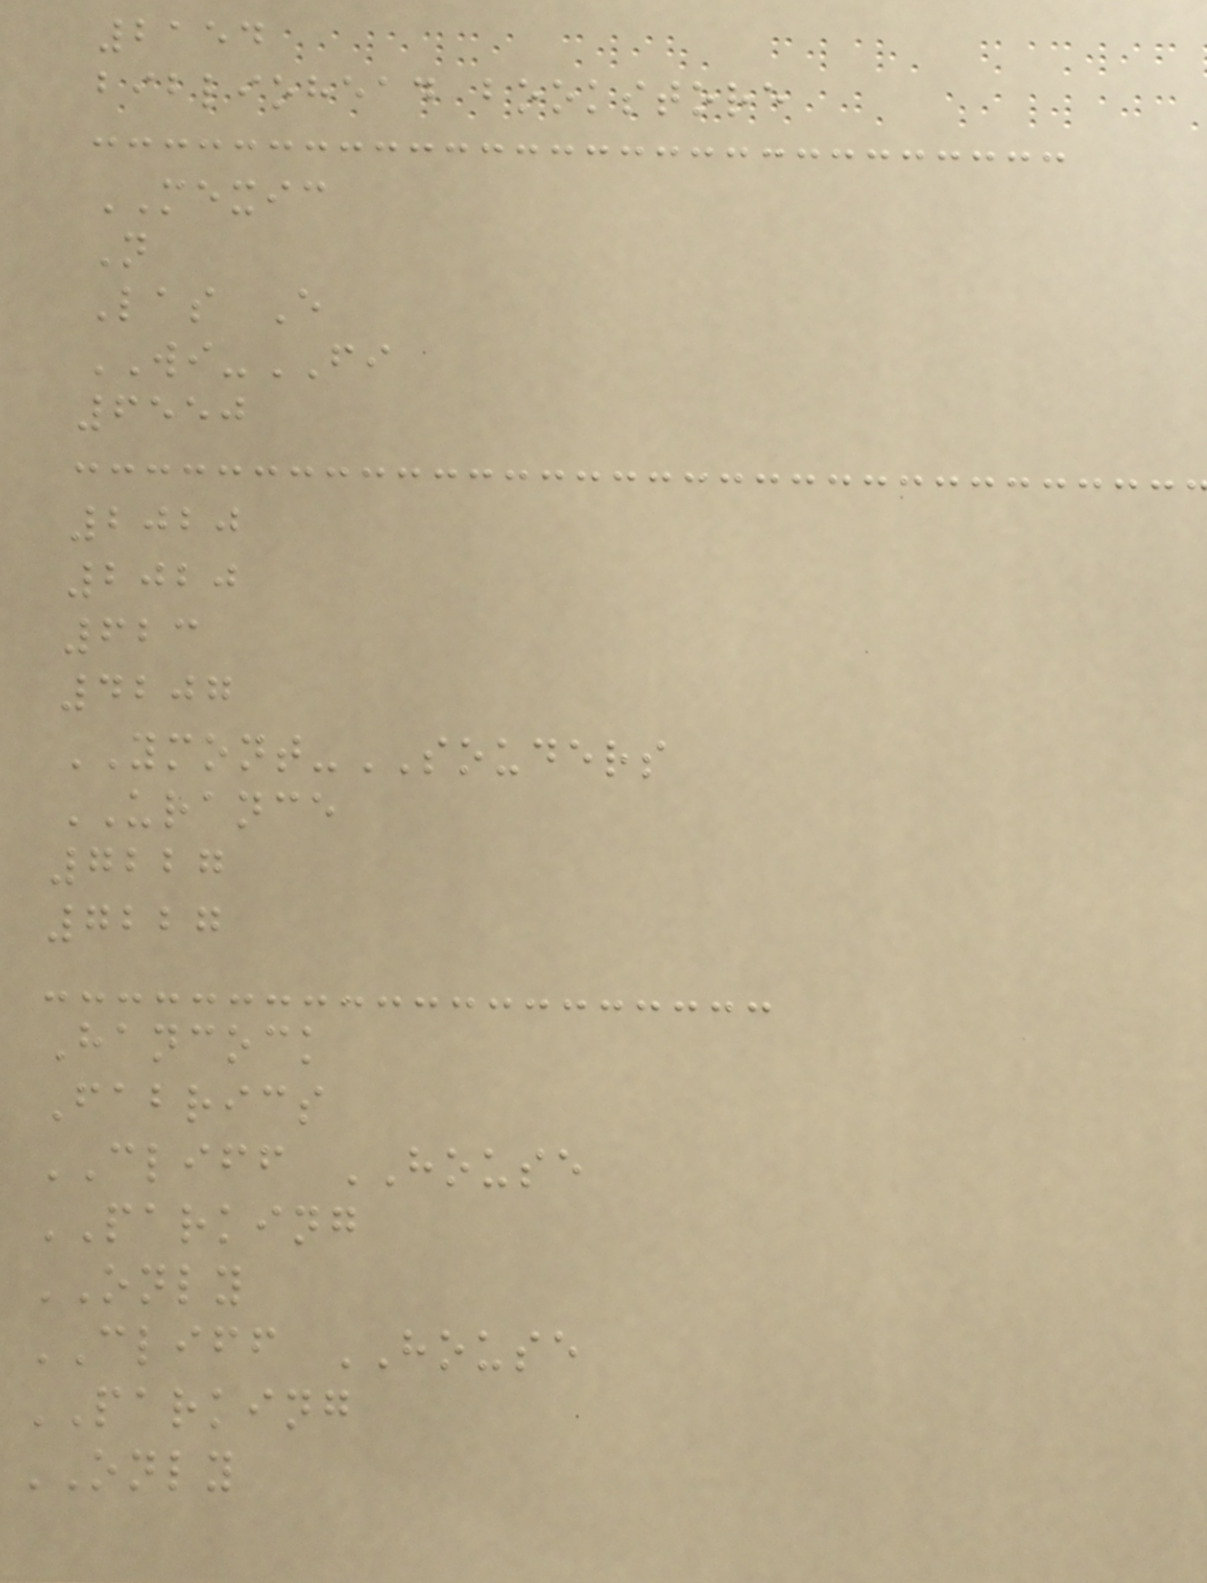2154
bibliohead bookstore
MEXIC
N
Las E
WI-FI
6550
2020
2020
623
4207
YMONT-SOUDERS
URANCE
7227
7227
Hancock
Fabrics
CLIFF HOUSE
PARKING
ONLY
CLIFF HOUSE
PARKING
ONLY
